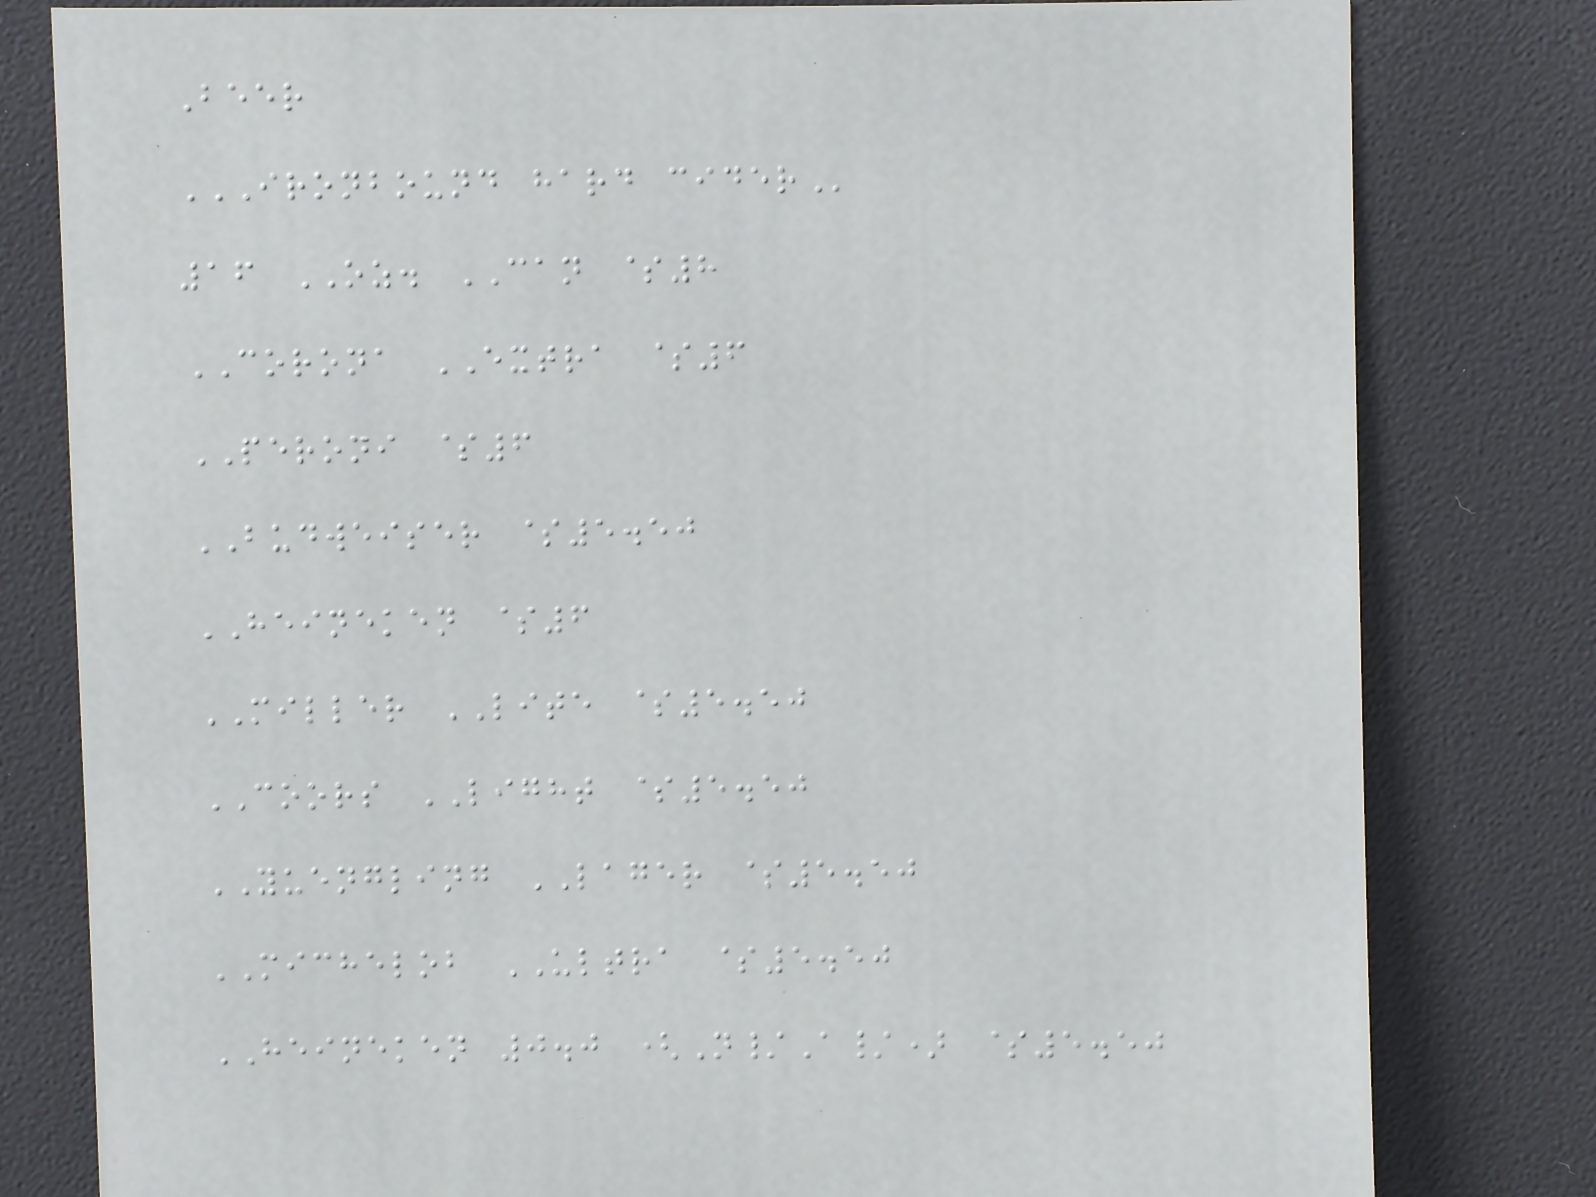Beer
IRONBOUND HARD CIDER
16 OZ. CAN $8
CORONA EXTRA $6
PERONI $6
BUDWEISER $5.50
HEINEKEN $6
MILLER LITE $5.50
COORS LIGHT $5.50
YUENGLING LAGER $5.50
MICHELOB ULTRA $5.50
HEINEKEN 0.0 (N/A/) $5.50
